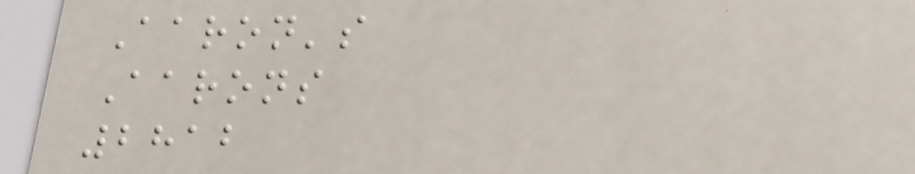Aaron's
Aarons
2812
